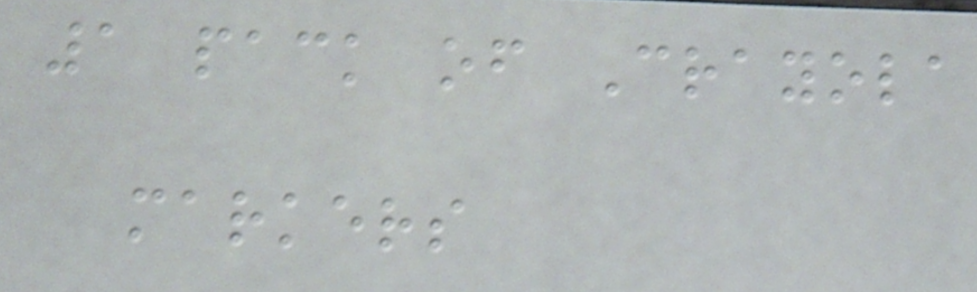1 pack of Crayola
markers
